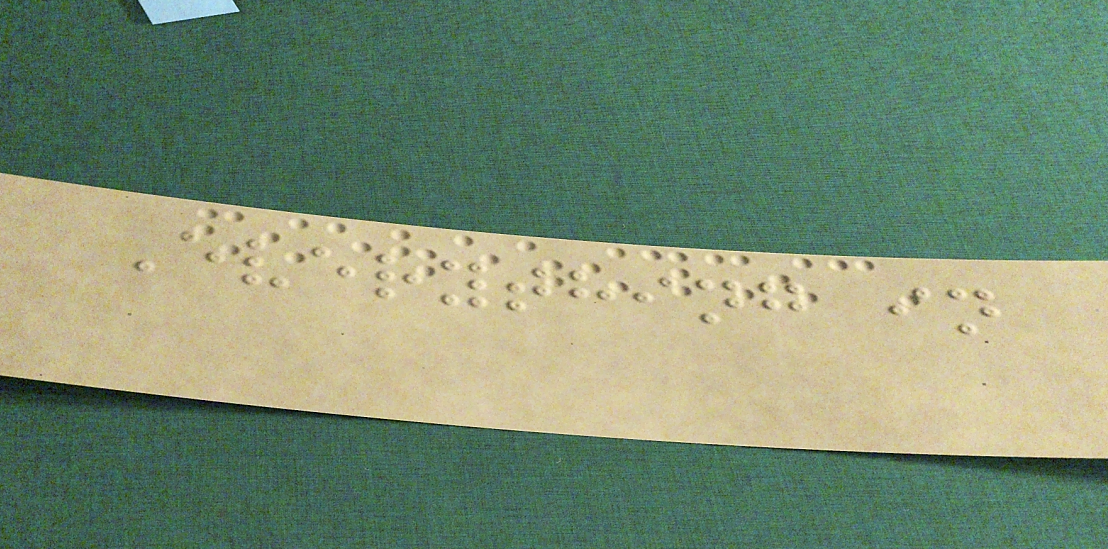Everything in
